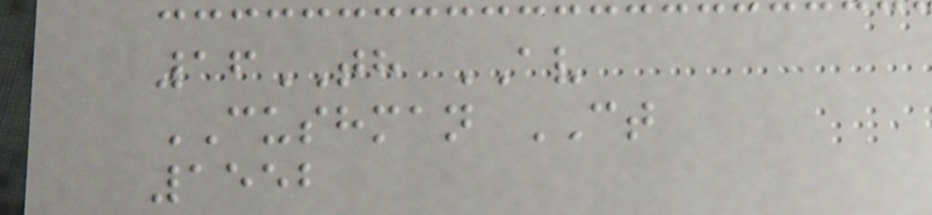16TH AV
CUSHMAN CT
1552
